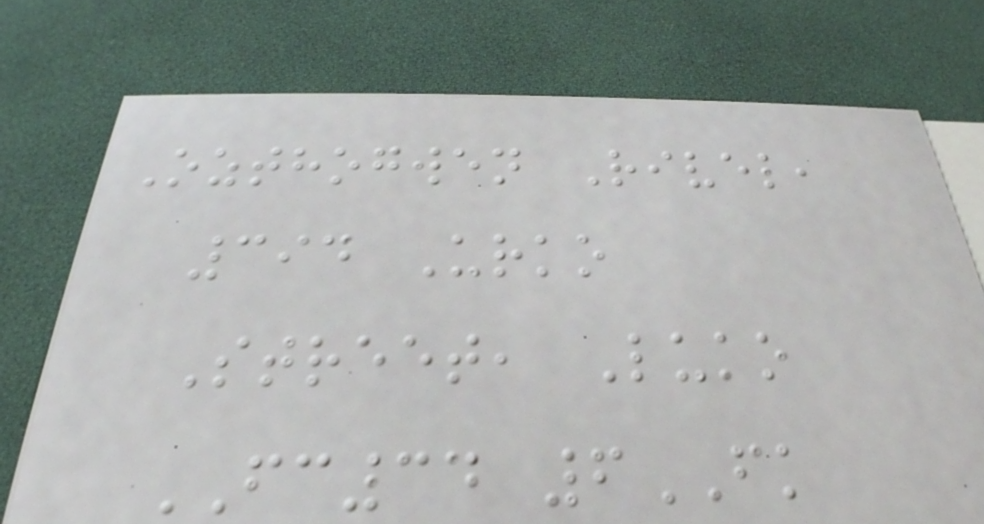Ozthogwen Rivel,
394 Urko
Street, Luko
FC34 6FK
